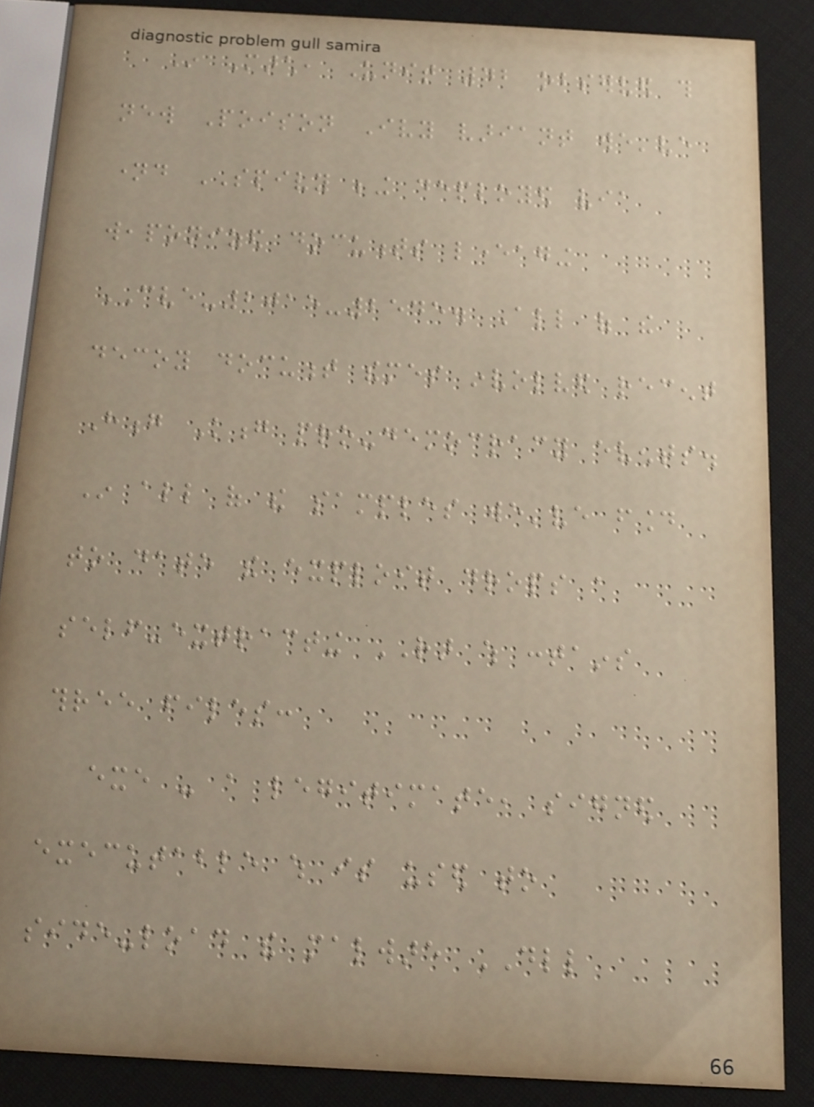In March, Unit 42 observed this
new Poison Ivy variant we've
named SPIVY being deployed via
weaponized documents leveraging
CVE-2015-2545. All of the
decoy document themes involved recent
Hong Kong pro-democracy events.
In all of the samples we've found
to date the exploit drops a
self-extracting RAR which contains
three files:
exe - a legitimate, signed
executable which is used to
side-load the malware DLL
